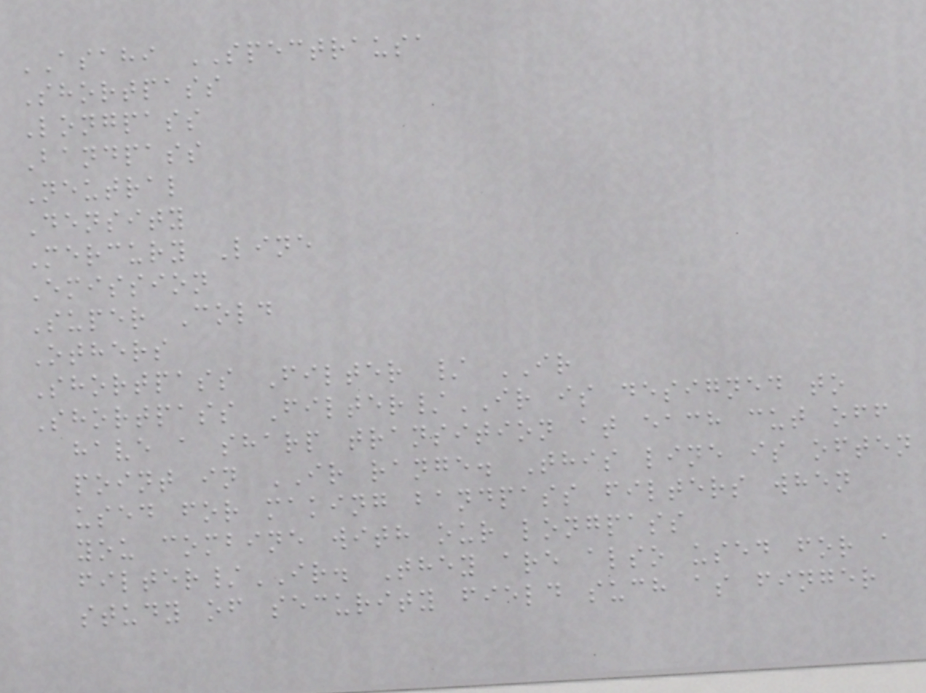ASAHI SPECTRAUSA
Shortpass
Longpass
Bandpass
Neutral
Density
Mercury Line
Emission
Super Cold
Others
Shortpass Filter / IR
Shortpass Filter/IR is designed to
have a sharp transition at each cut off
point in IR range. This line is often
used for making bandpass filters when
you combine with our longpass
filter/IR. They are also used for a
study of security field such as finger
